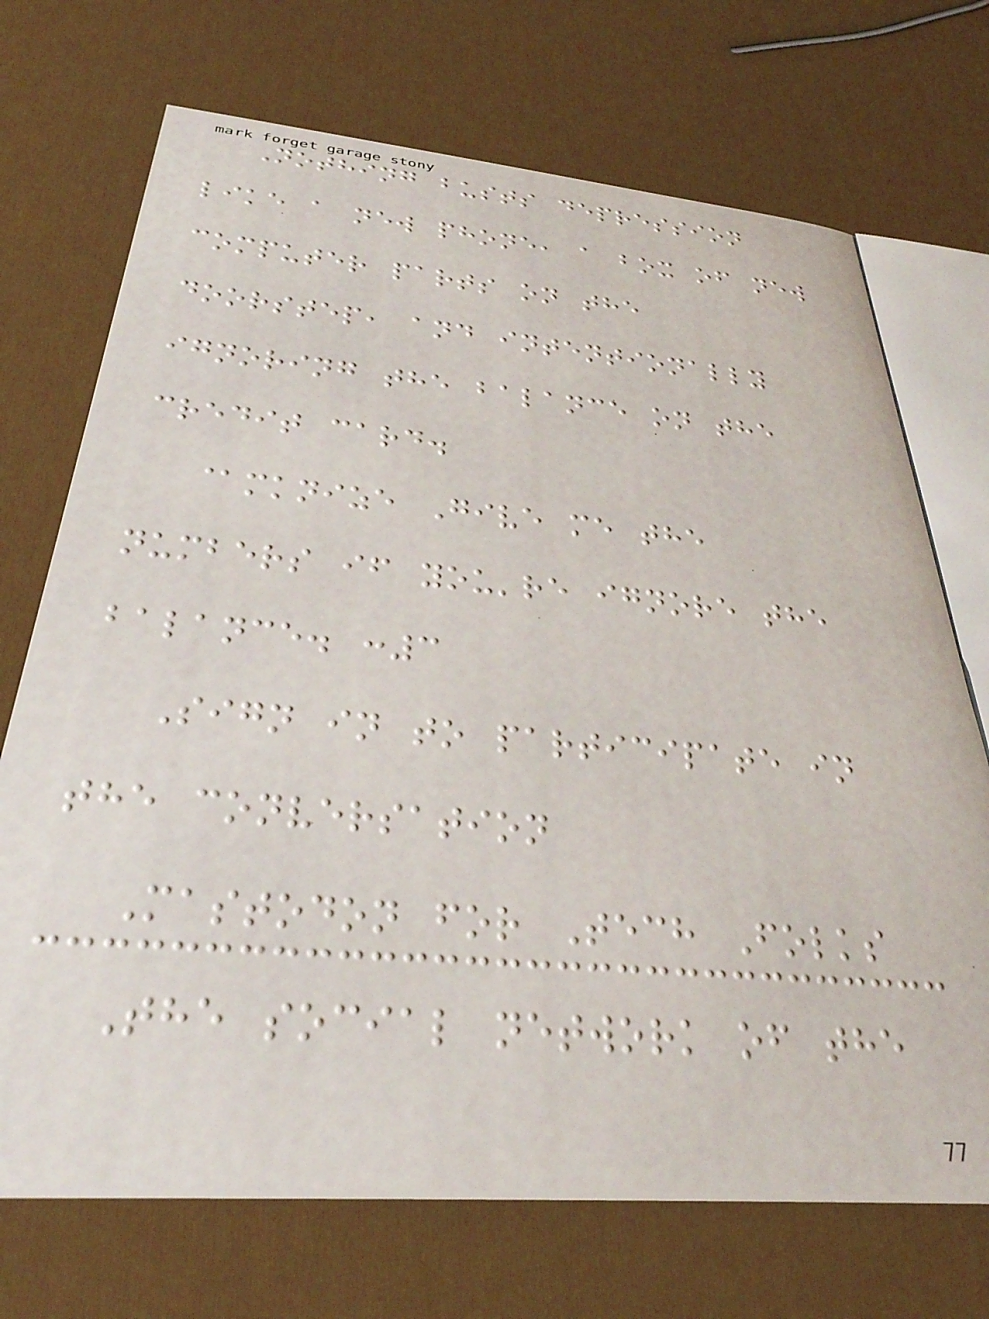Nothing busts depression
like a new phone, a box of new
computer parts on the
doorstep, and intentionally
ignoring the balance on the
credit card.
@mknize Give me the
numbers if you're ignore the
balance. :3
Sign in to participate in
the conversation
Mastodon for Tech Folks
The social network of the
